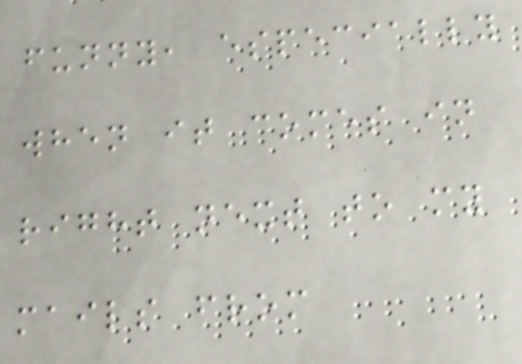funny, especially
when it comes in
right next to my
mails from
